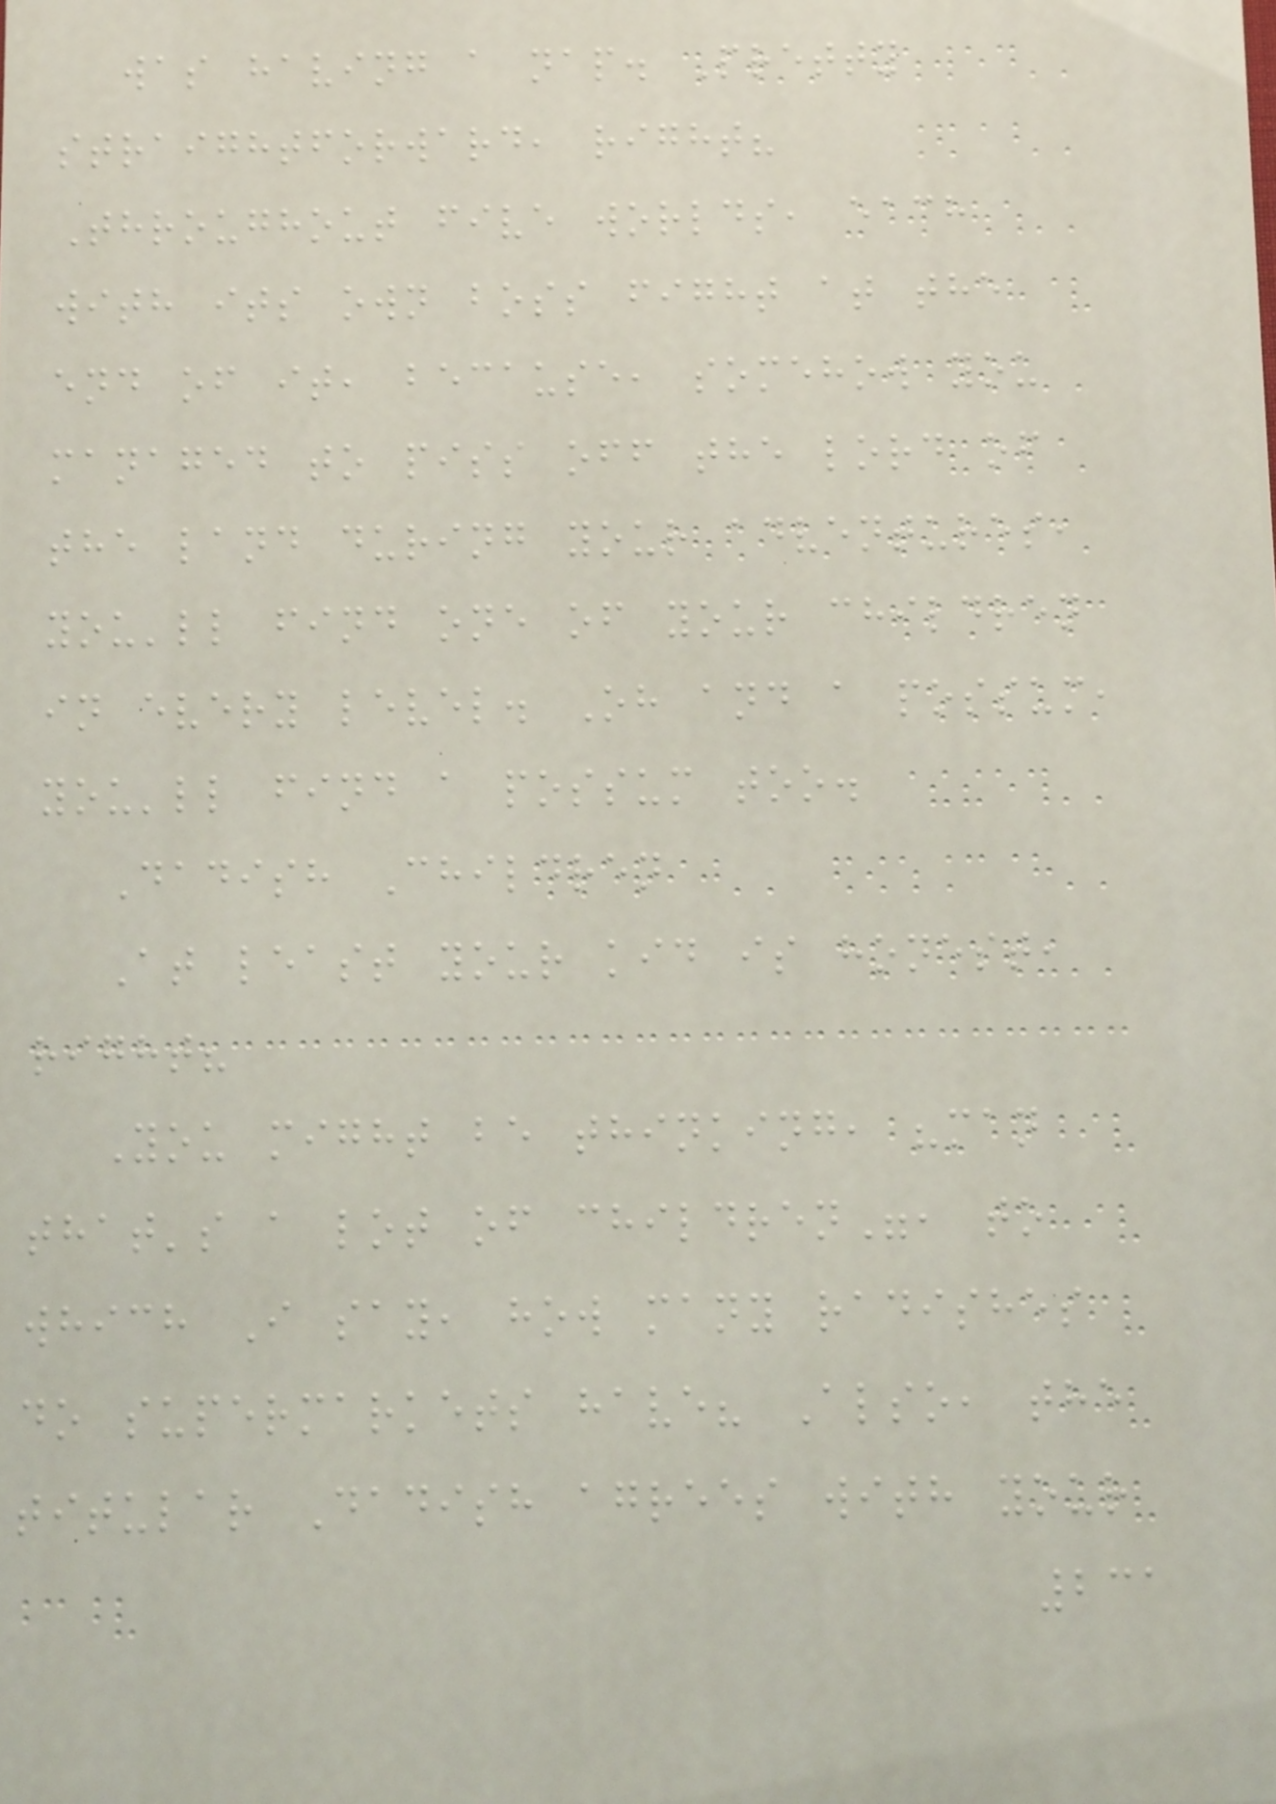was having a nap. Pretty
straightforward, right?
Throughout five worlds, each
with its own boss fight at the
end of it, because, somehow you
managed to piss off the lord of
the land during your adventures,
you'll find one of your children
in every level. Oh and a possum,
you'll find a possum too.
Dadish Children
At least your kid is honest,
right?
You might be thinking, "man
that's a lot of children", to
which I say, how many radishes
do supermarkets have? Also, the
titular Dadish agrees with your
231
